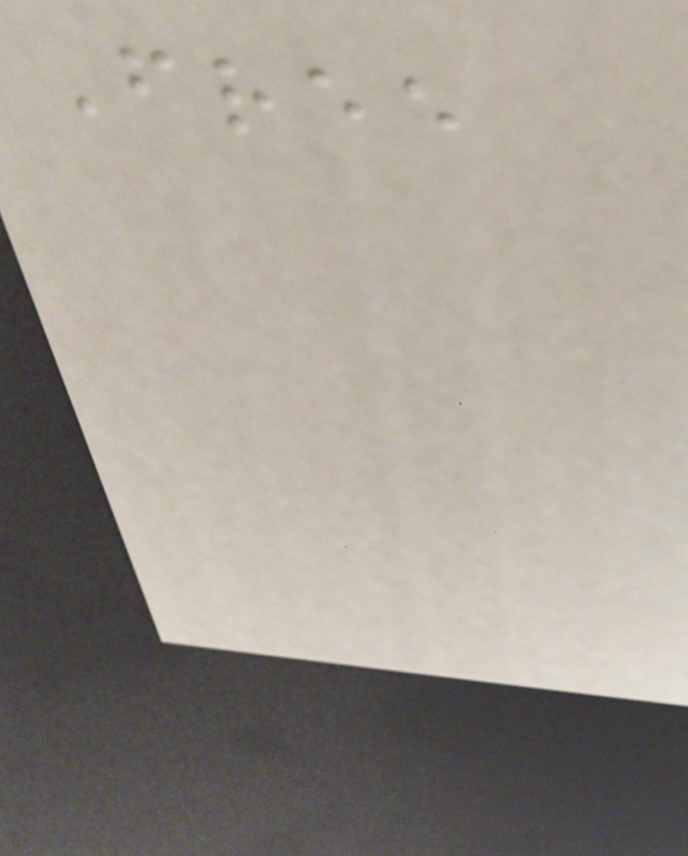Free
